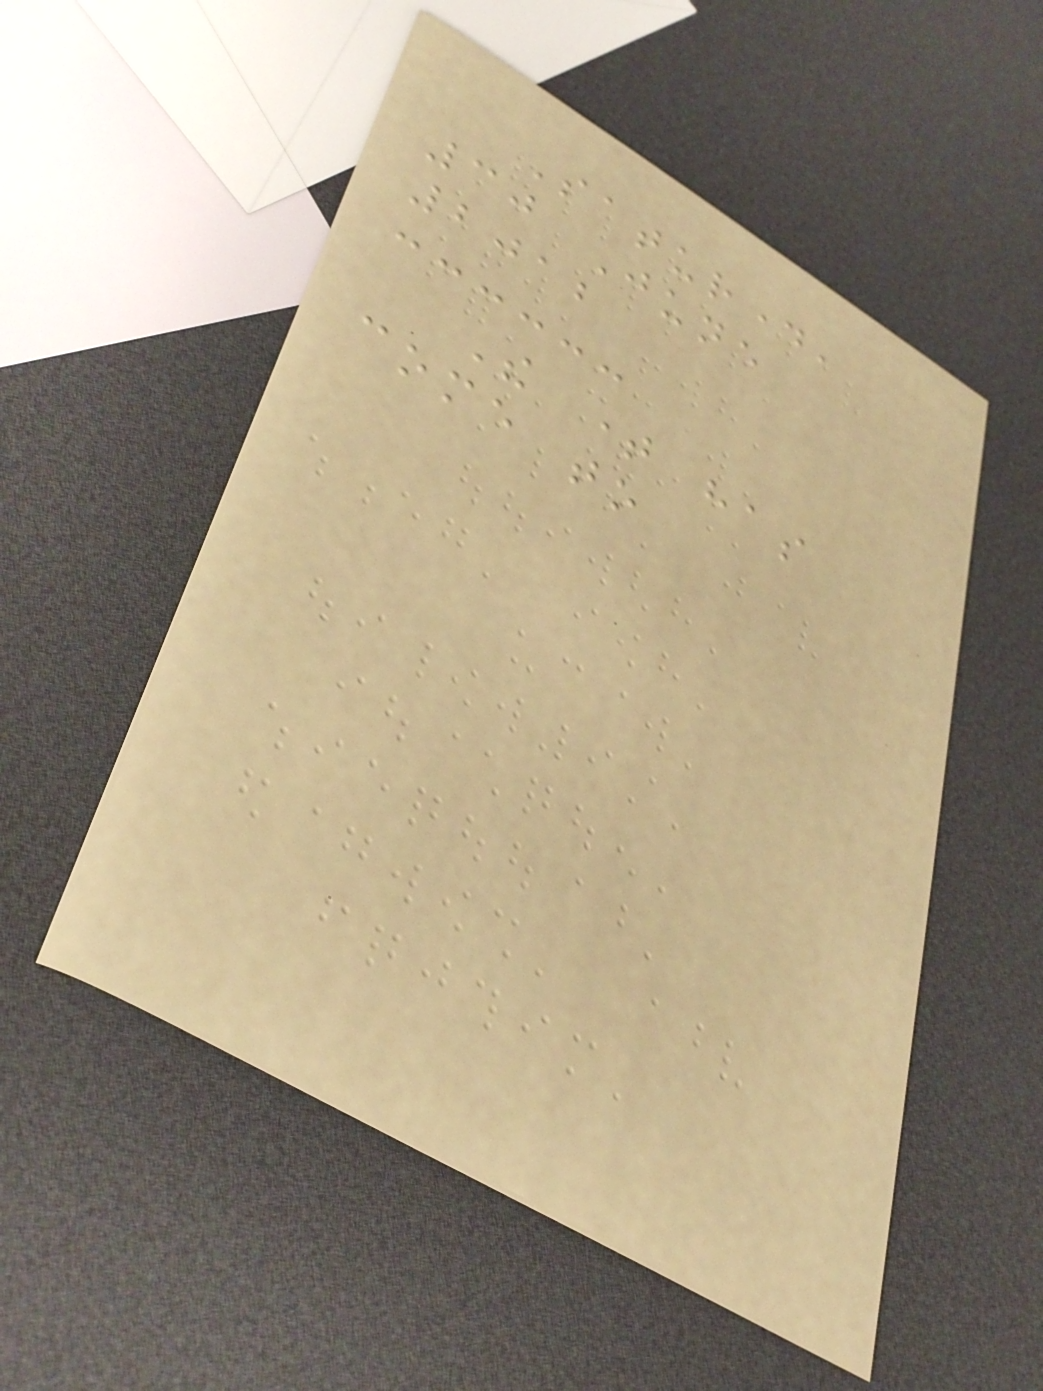Saturday,
30 June
2012
The time has
come to
